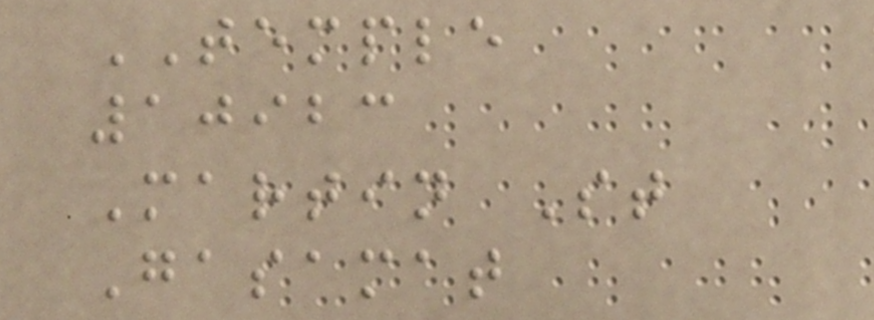TEMPLE
10923
Martin St
Gasamat
